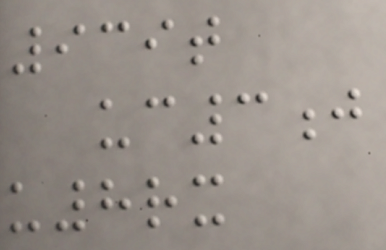939t
uc3j
u8rx
